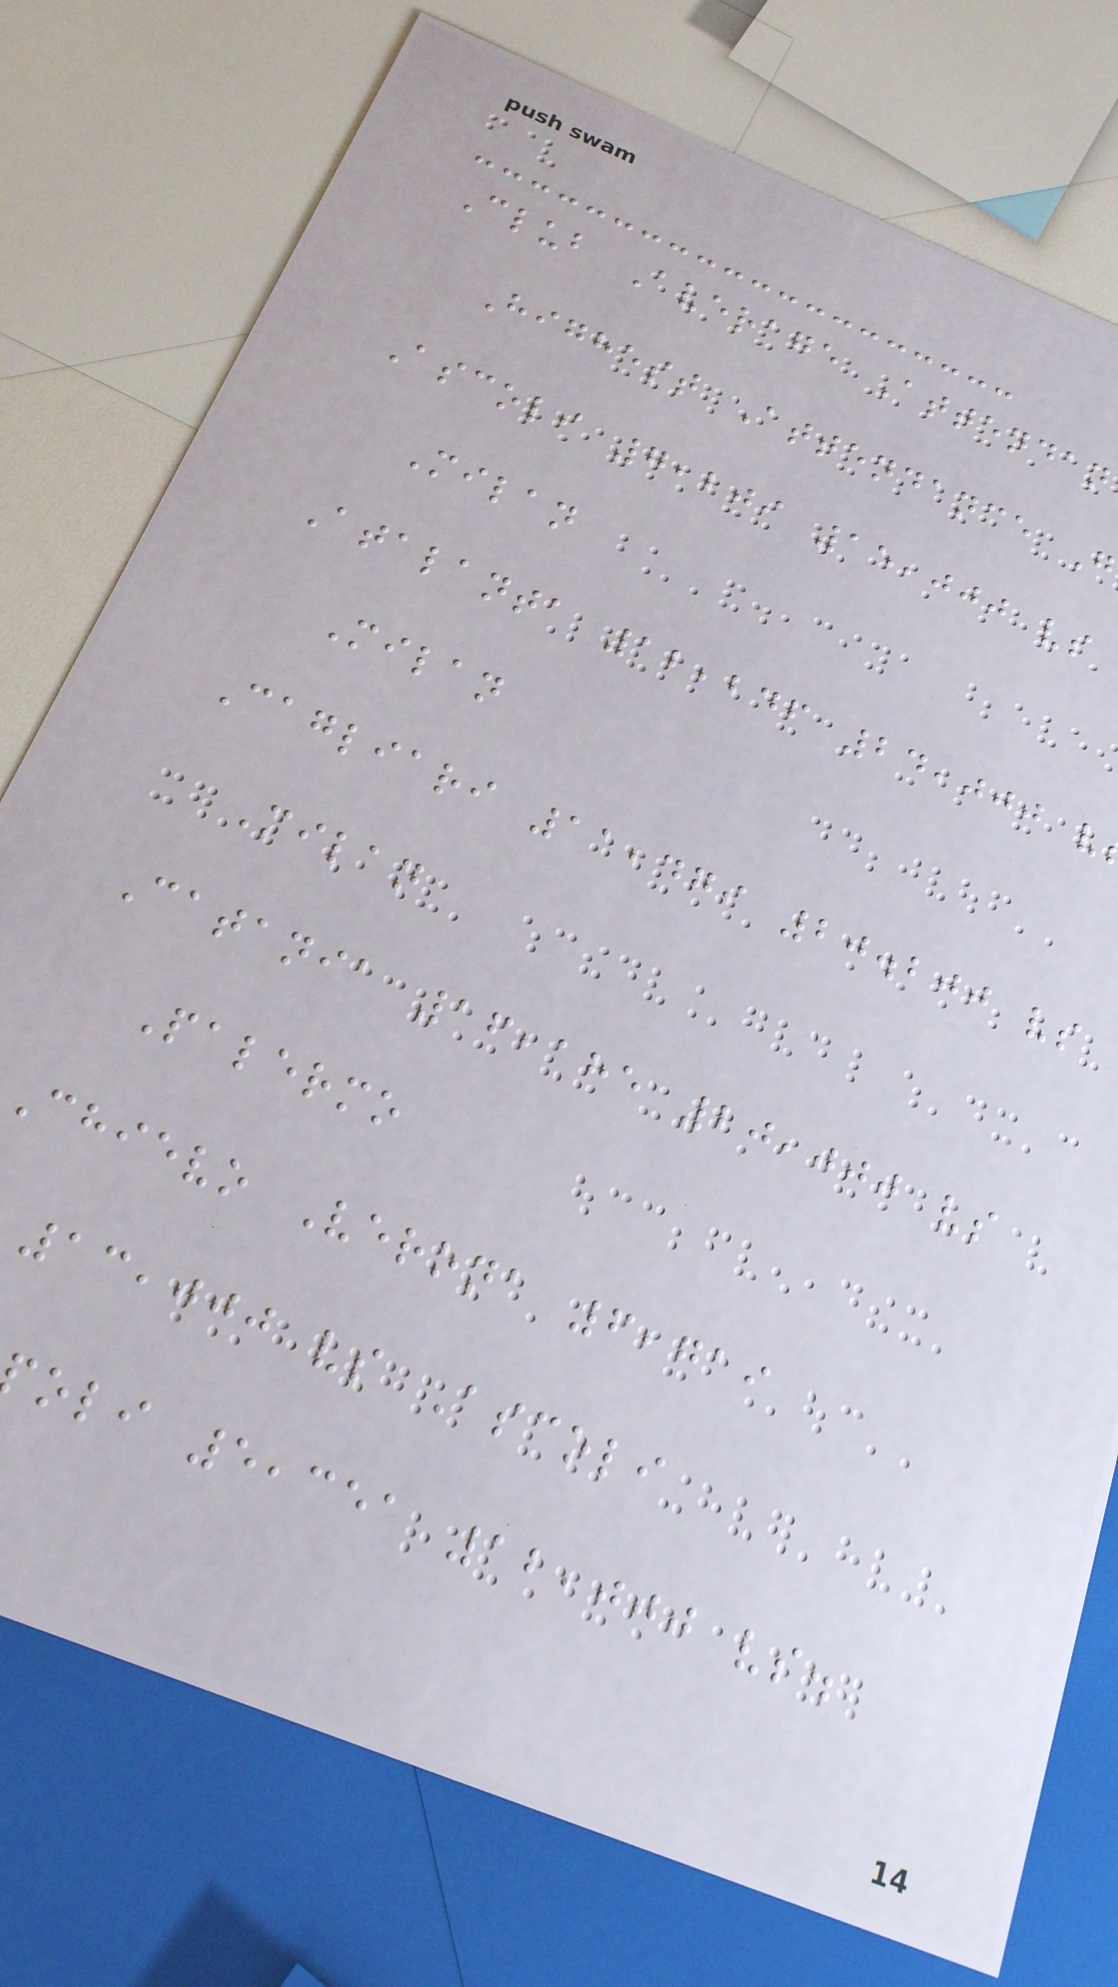Club Average Attendan
Highest Attendance G
Ascoli 7,209 15,000 vs
Milan
Atalanta 12,246 24,000 v
Milan
Cagliari 11,479 20.200 vs
Milan
Catania 16,185 20,000 vs
Palermo
Chievo Verona 6,719
13,000 vs Ascoli
oli 5,351 12,000 vs.
